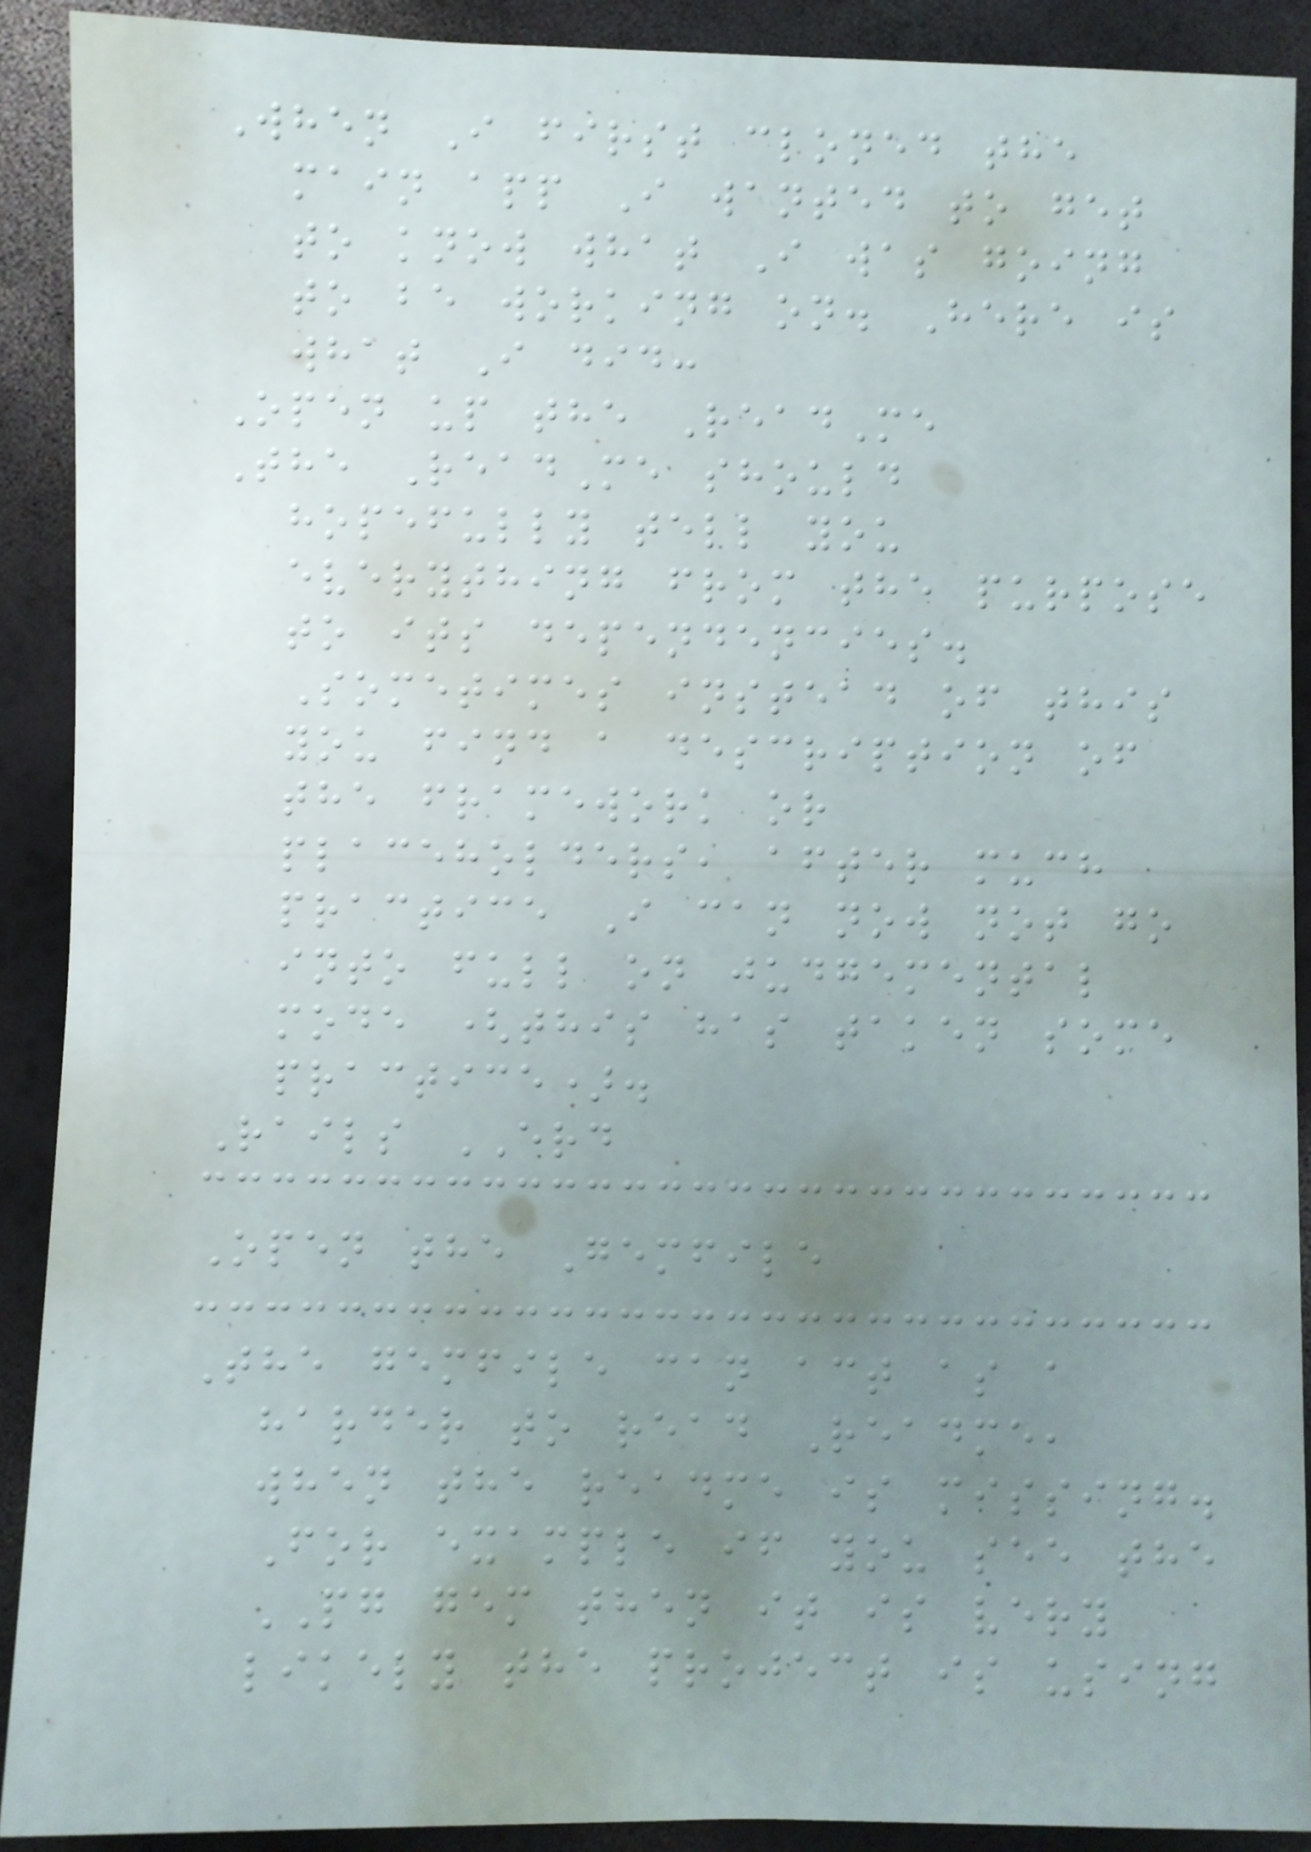When I first cloned the
main app I wanted to get
to know what I was going
to be working on. Here is
what I did:
Open up the ReadMe
The ReadMe should
hopefully tell you
everything from the purpose
to its dependencies.
Sometimes instead of this
you find a description of
the framework or
placeholders, after much
practice I can now not go
into full on judgemental
mode (this has taken some
practice).
Rails ERD
Open the Gemfile
The gemfile can act as a
harder to read Readme,
when the readme is missing.
For example if you see the
PG gem then it is very
likely the project is using
